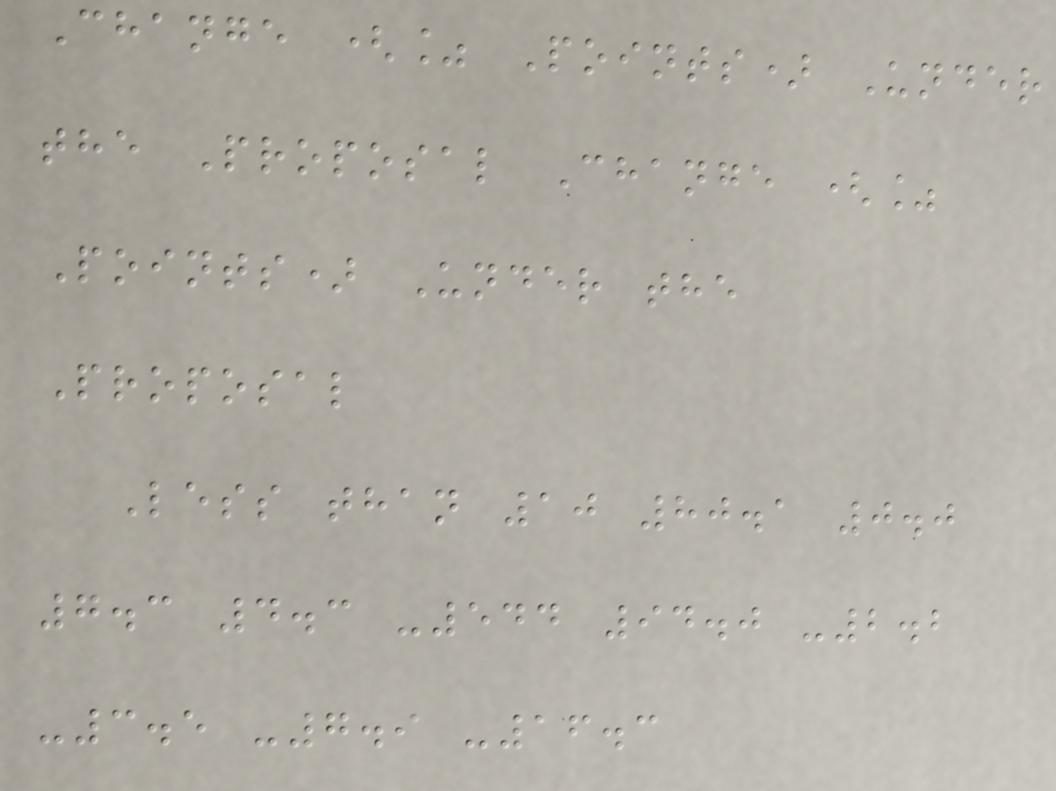Change (% Points) Under
the Proposal Change (%
Points) Under the
Proposal
Less than 10 80.1 0.0
7.3 4.3 -544 94.0 -2.2
-3.5 -7.9 -16.3
